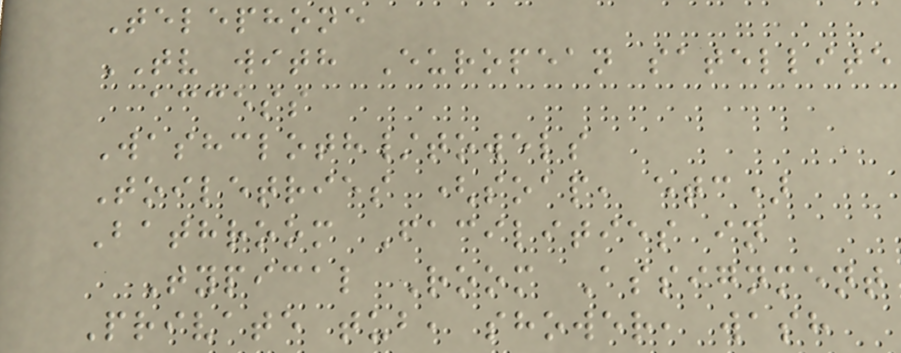Telephone
TV with European satellite
access
Washcloth/towels
Toiletries (soap, etc)
Bathroom Facilities in
Typical Room Assignment
Private tub, shower, wash
